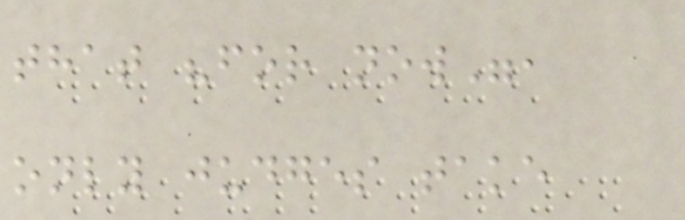that "for now",
only judges take
